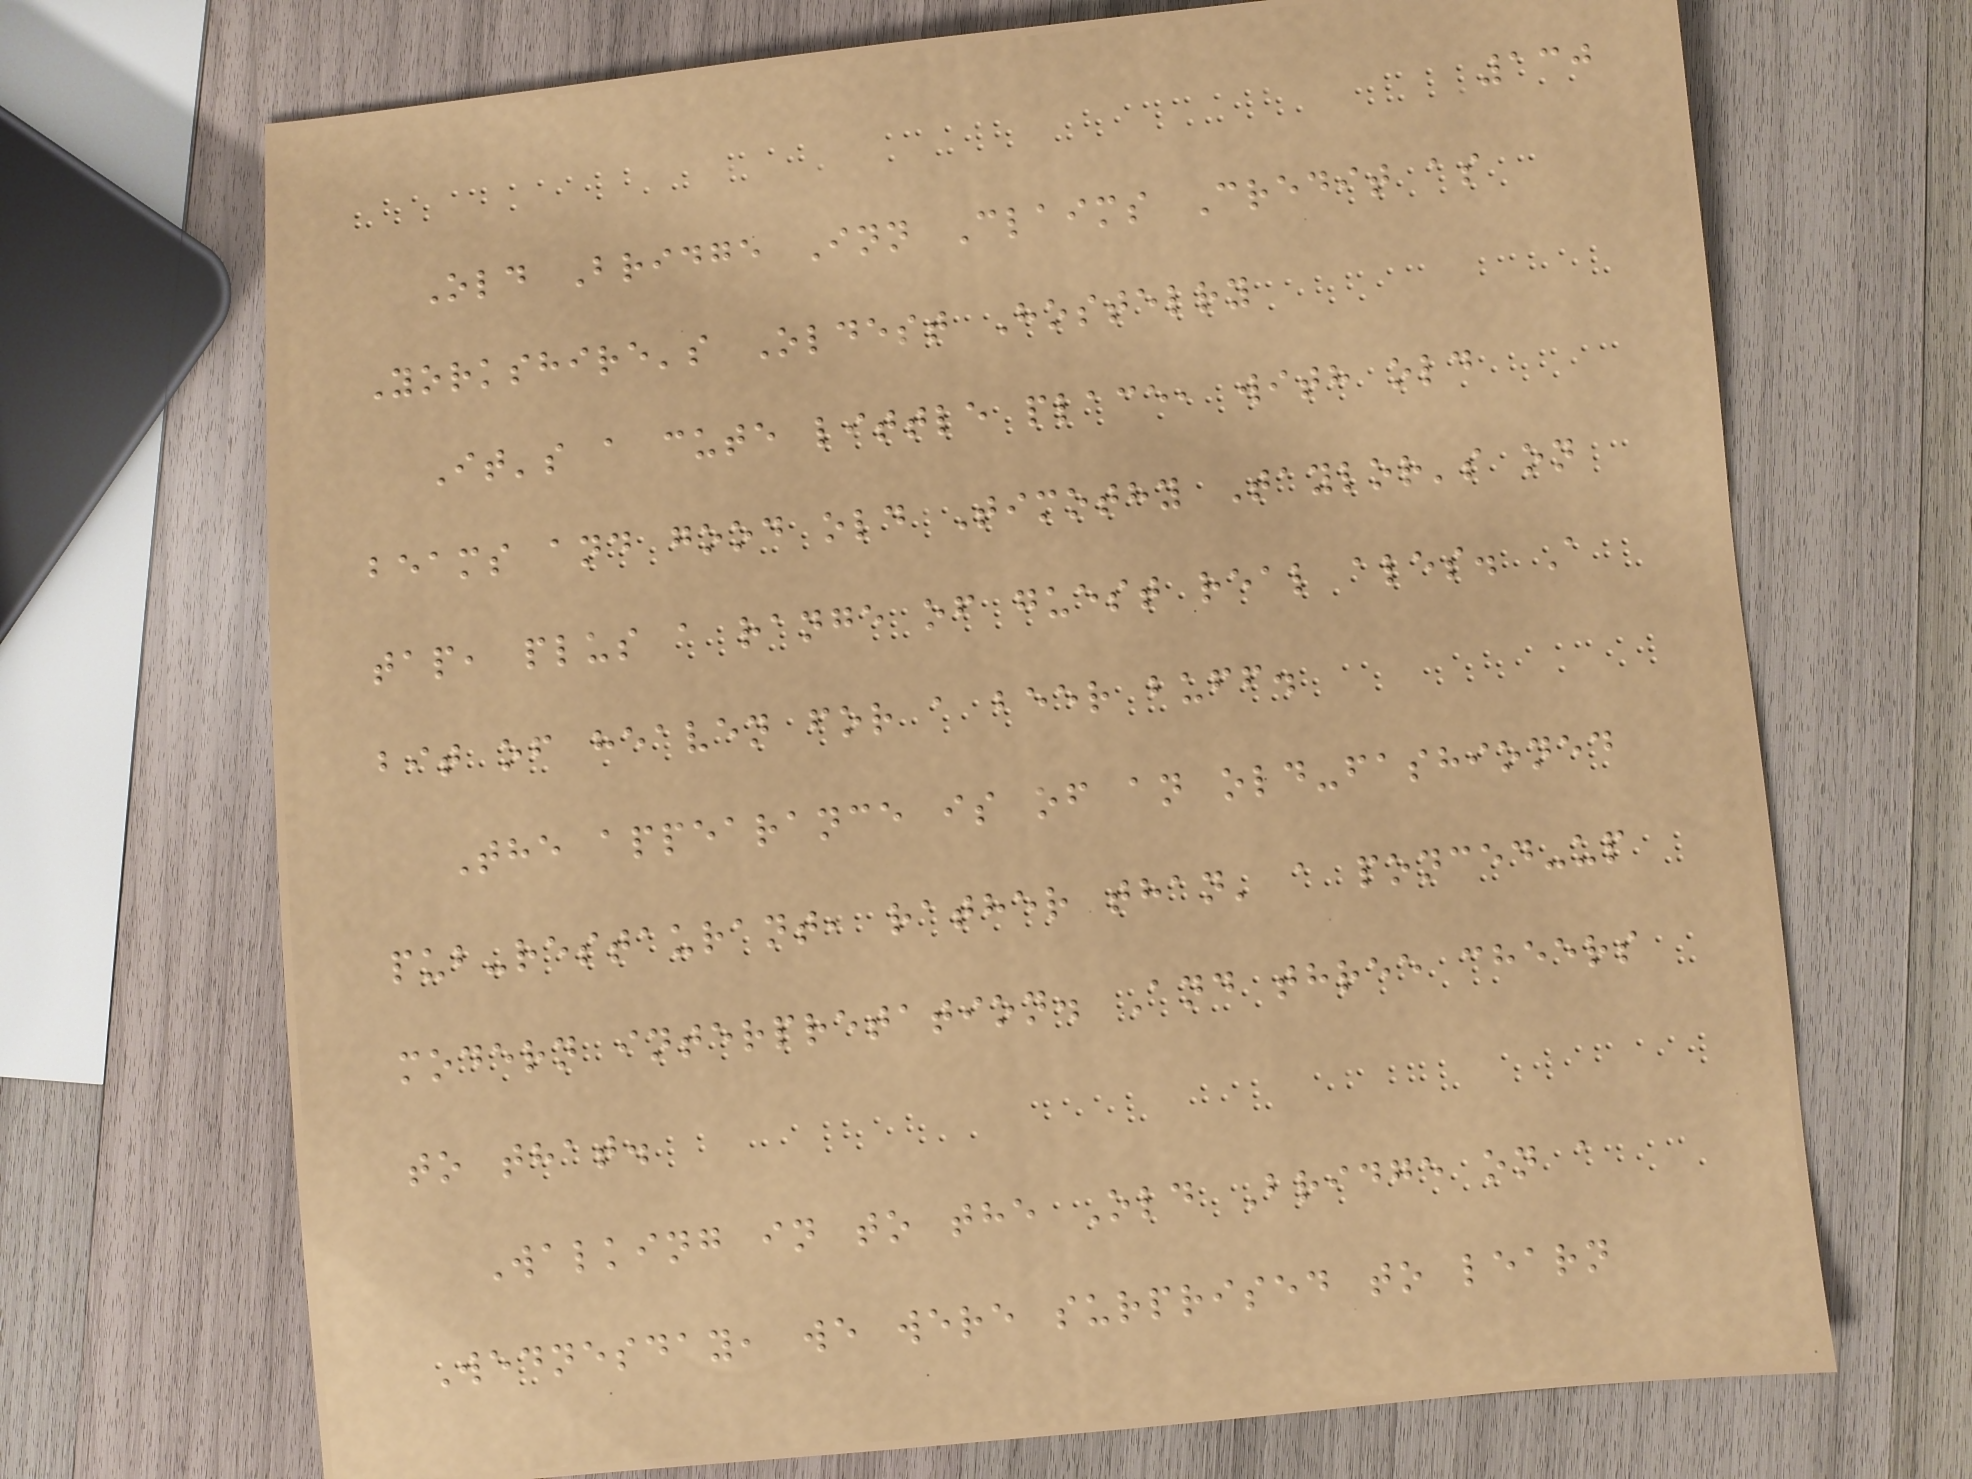130
Old Bridge Inn Claims Credit as
Yorkshire's Oldest Hostelry
It's a cute little place, with old
beams and good old Timothy Taylor's on
tap, plus a range of guest real ales. A
bit of heaven for a beer buff.
The appearance is of an old-fashioned
pub-restaurant, rather than' a ponced-up
modern interpretation. And three cheers
to that.
Walking in to the Old Bridge on a
Wednesday, we were surprised to learn
